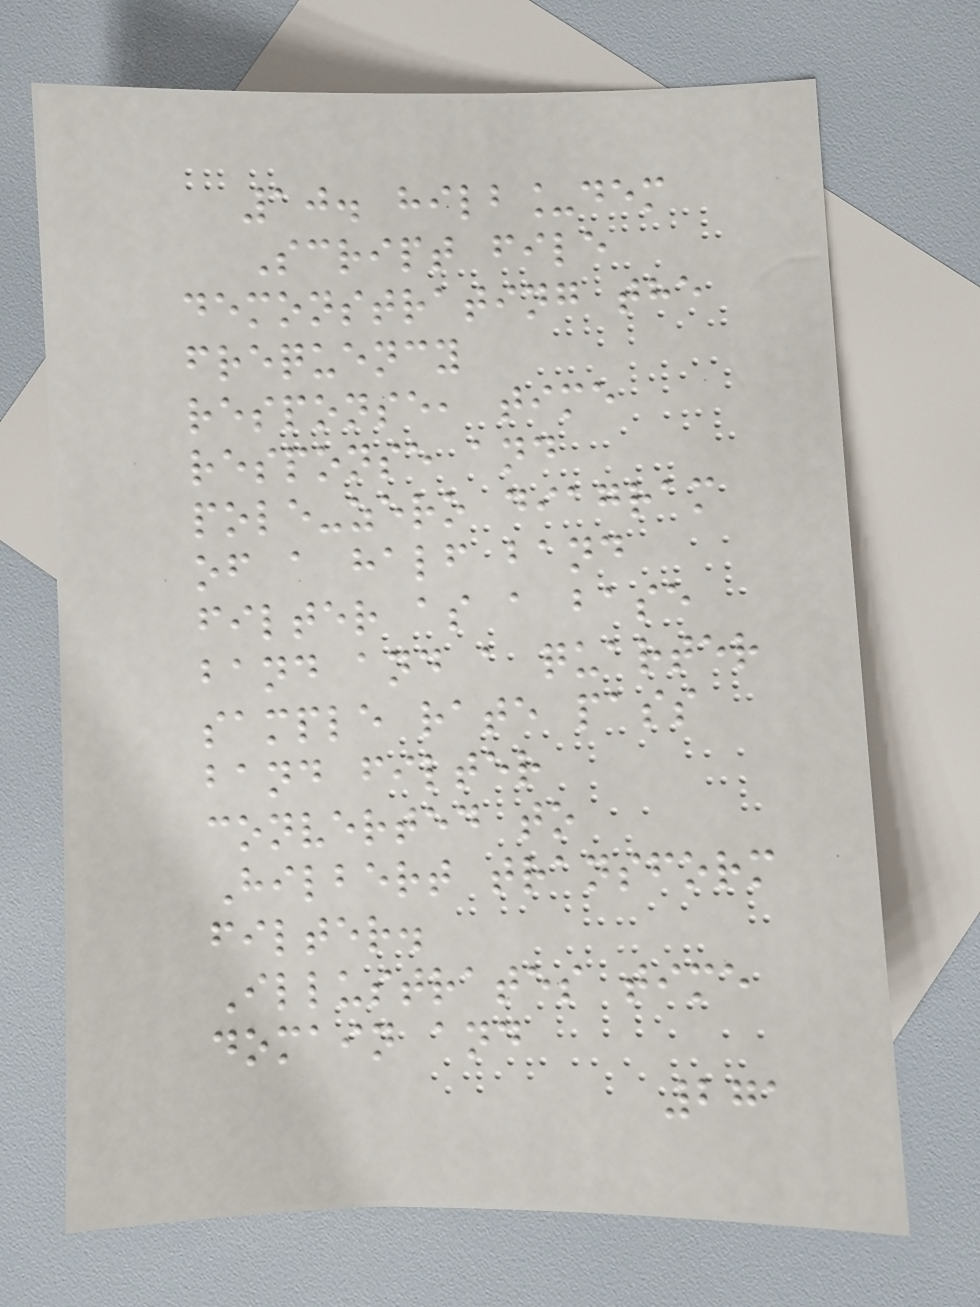10. hilb_dem
Script file
demonstrating the
frequency
response, time
response and
pole-zero diagram
of a half band
filter as a base
band and a quarter
sample rate pass
band filter
converted to
Hilbert transform
filter.
Illustrates time
domain and
271
